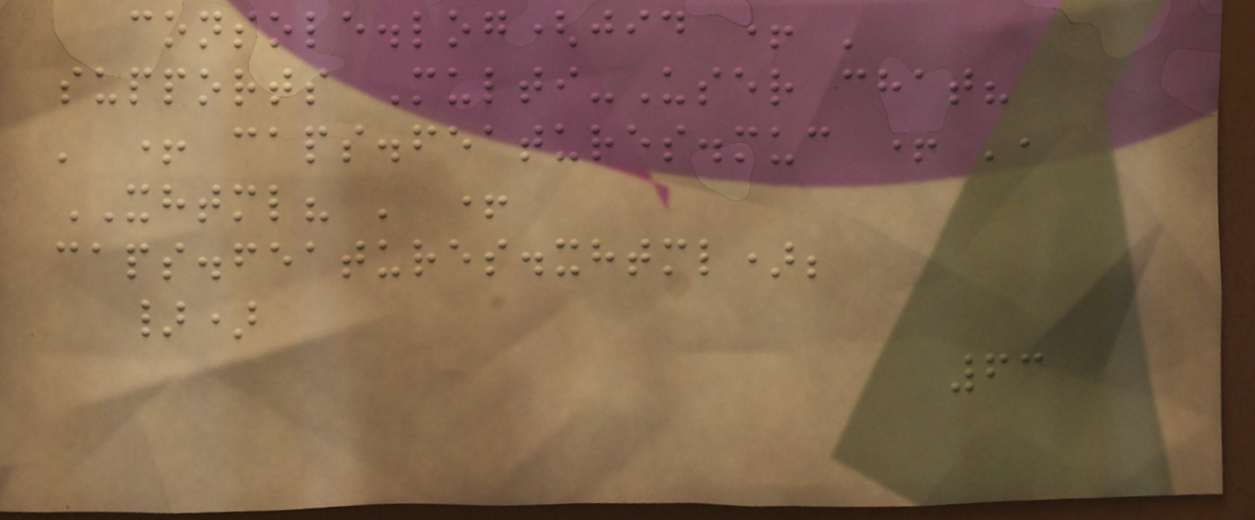console.log(jid + '
supports Multi-User chat?
' + caps.features.muc + ',
XHTML? ' +
caps.features.xhtml);
})
63
